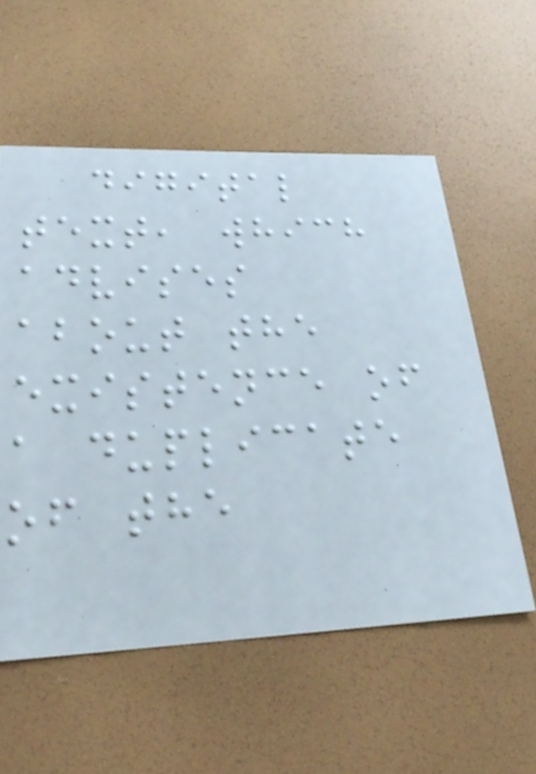digital
text, which
advises
about the
existence of
a duplicate
of the
